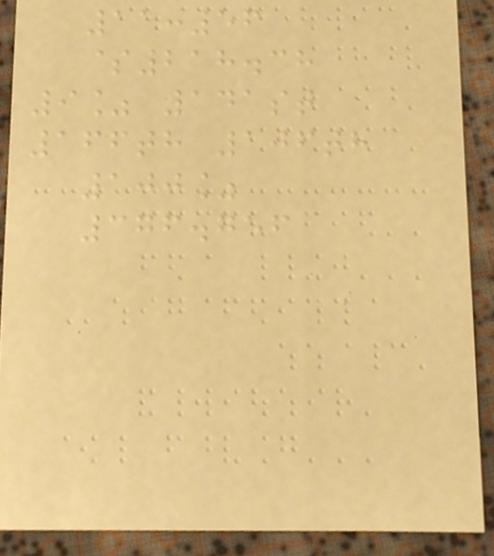11:56
$218.38
9% 141st
166th 106th
100%
376.756
